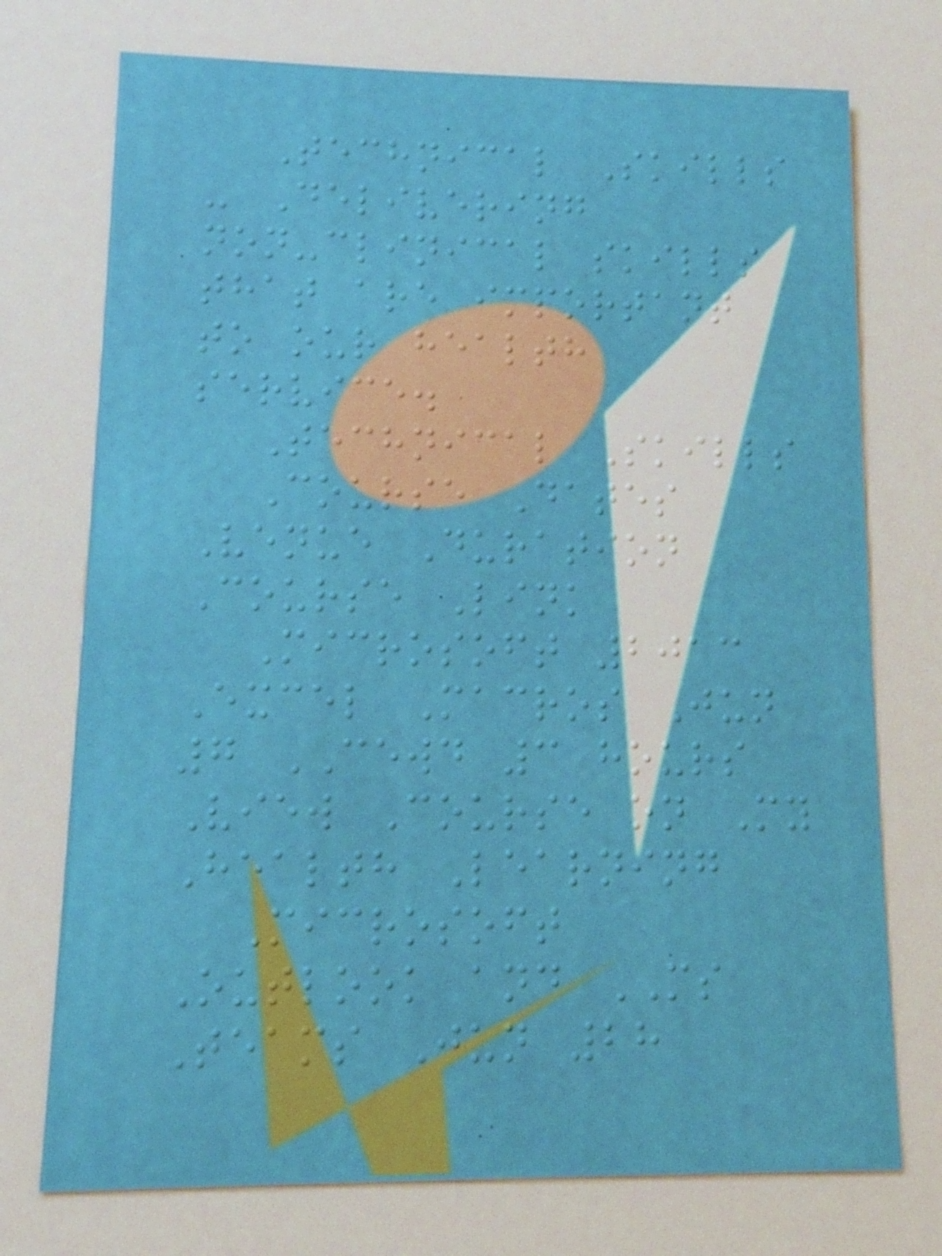Technical Skills
- Delivering
non-clinical skills
that are important
to our health
service.
Technical Skills
Course Dates
Venue Duration
Course Link
Microsoft 2013
Excel Macros Jun
7 CEWD 3 hours
View Course on My
Health Learning
Microsoft
Outlook and MS
Teams Jun 28
